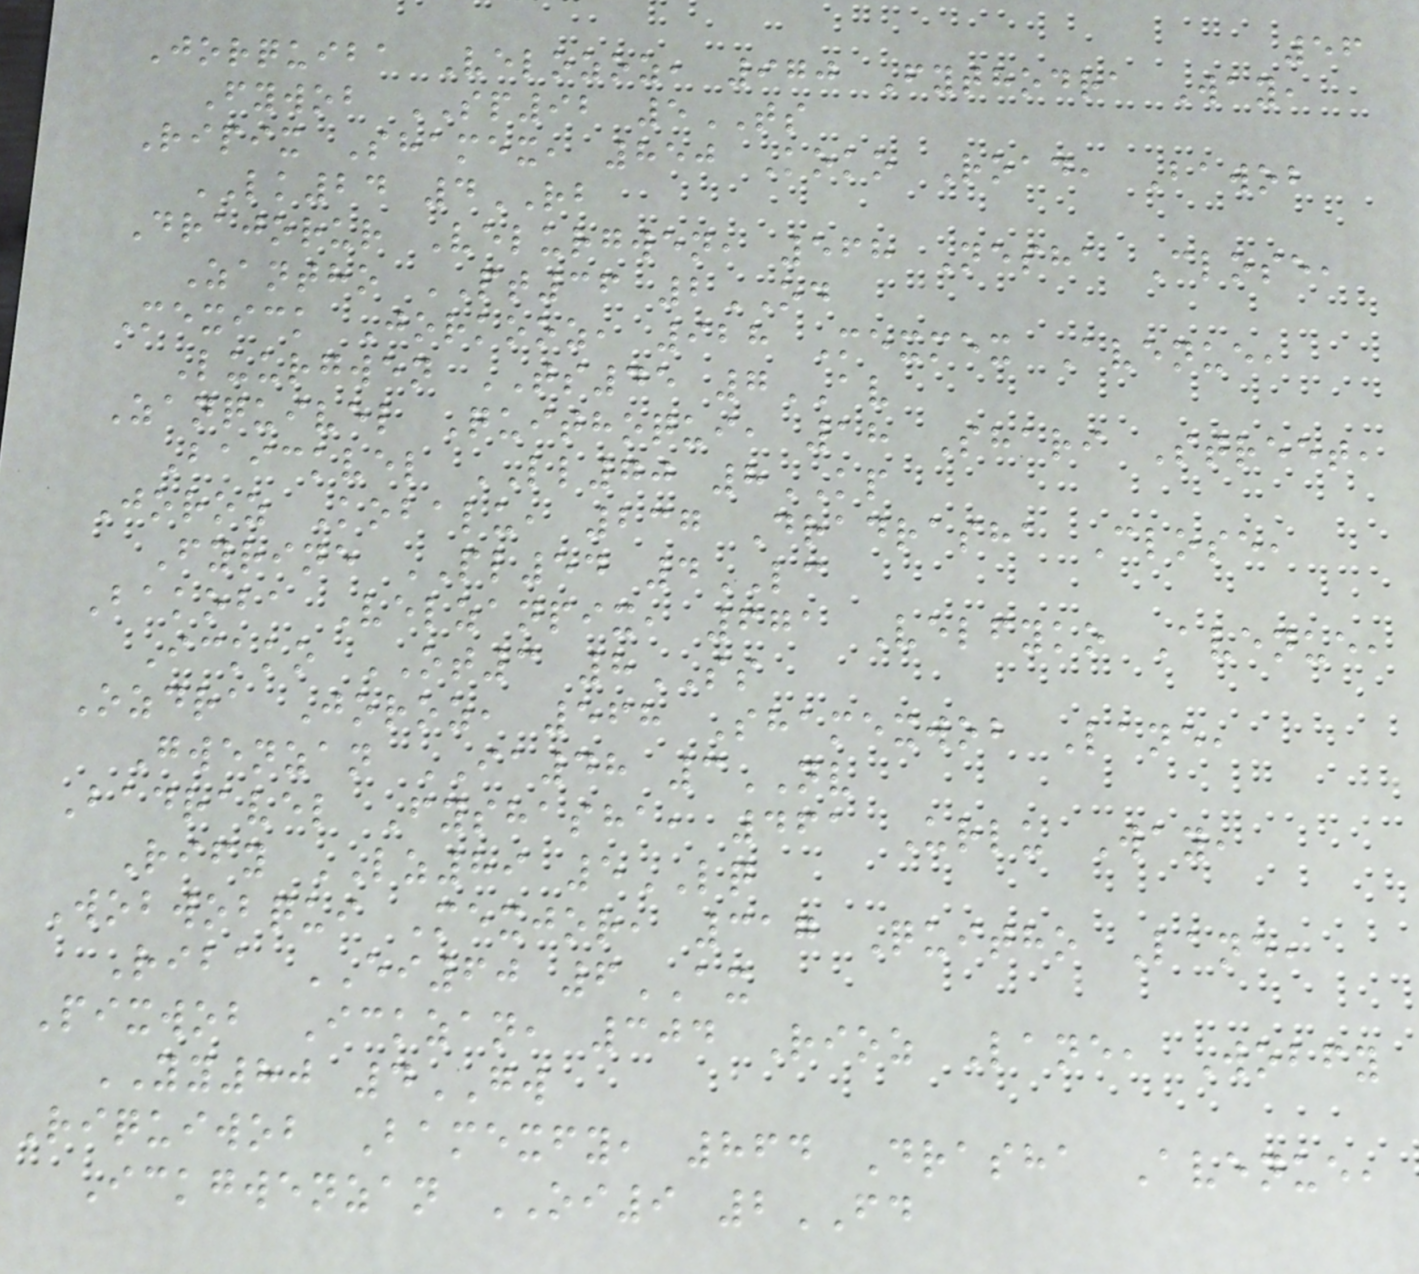56
Jorquiba Velozoz, 970 Fythodra Way,
Fywob SP92 5TS
Ripix Shamex, 850 Koko Road, Bawob
LK24 4RB
Drajorur Velurgwen, 568 Nesha Close,
Zantho PT36 2OD
Mexick Jorkooz, 928 Mexmex Avenue,
Luurgwen TS45 7AV
Zanquivel Quithoqui, 18 Shari Street,
Baickvel LL70 8KP
Joroz Kobalu, 237 Dradrasha Close,
Fyrine PL54 4LC
Bakoba Velzanpix, 671 Velfyko Avenue,
Ickko OT3 8SS
Ozdra Joroz, 568 Shamexwob Lane,
Gwenzan IA48 3NV
Badravel Fyshasha, 461 Urlu Way,
Rify LZ89 5LQ
Wobwobqui Mexjor, 317 Quitho Lane,
Riba EI60 6AX
Pixwob Ickzan, 304 Rioz Lane, Wobfy
YY80 4GW
Riquiwob Bamexfy, 864 Drasha Avenue,
Ickgwenzan OI9 2FD
